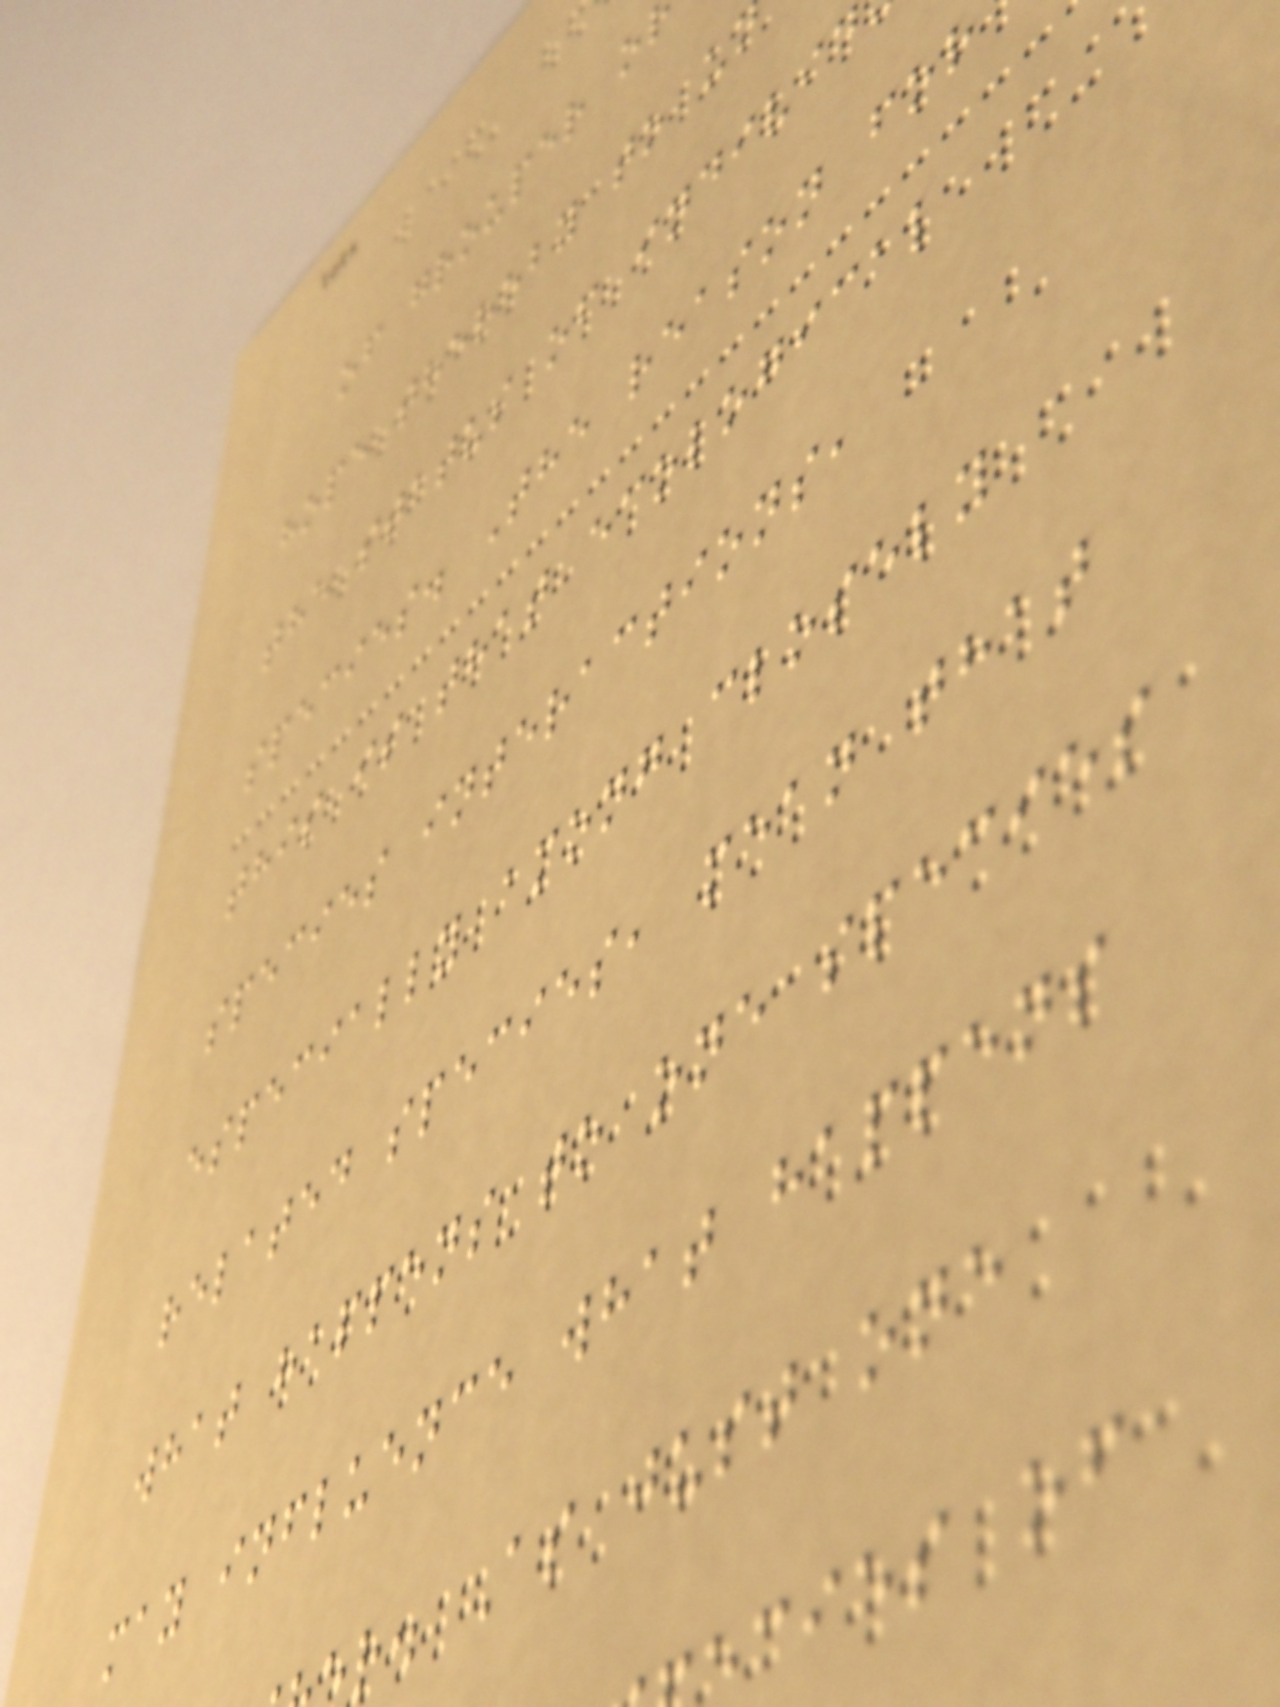of grouper o
hope thereby to u
the status of individ
species. The reason for
this is that ecological
species interactions,
especially among closely
related species, mean that
what happens to one species
may influence what happens
r. As just one
cies of
